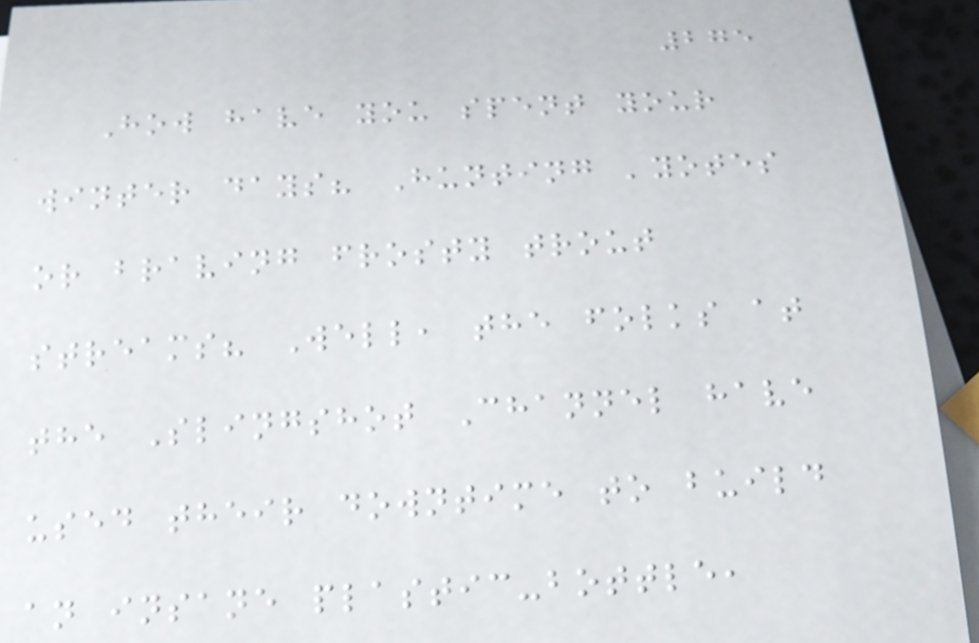275
How have you spent your
winter days? Hunting 'yotes
or braving frosty trout
streams? Well, the folks at
the Slingshot Channel have
used their downtime to build
an insane plastic-bottle,
